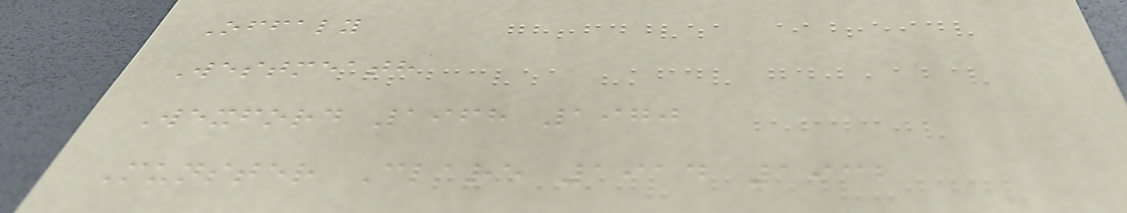Offaly
Westmeath
Wexford 1968 1970
Munster Clare 1914 1932
